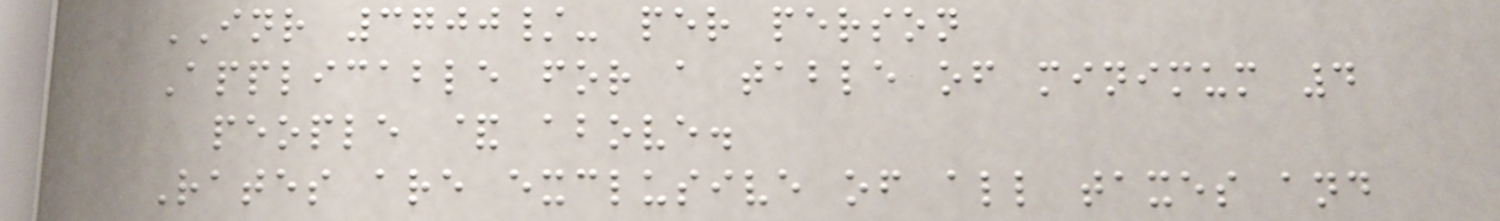INR 3700/- per person
Applicable for a table of minimum 4
people & above.
Rates are exclusive of all taxes and
